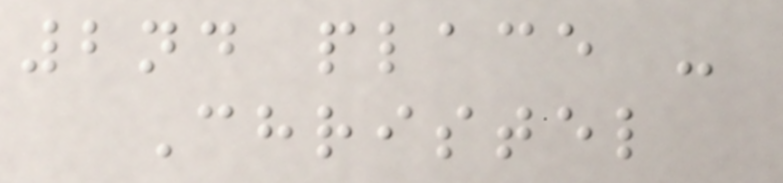2nd place -
Christel
